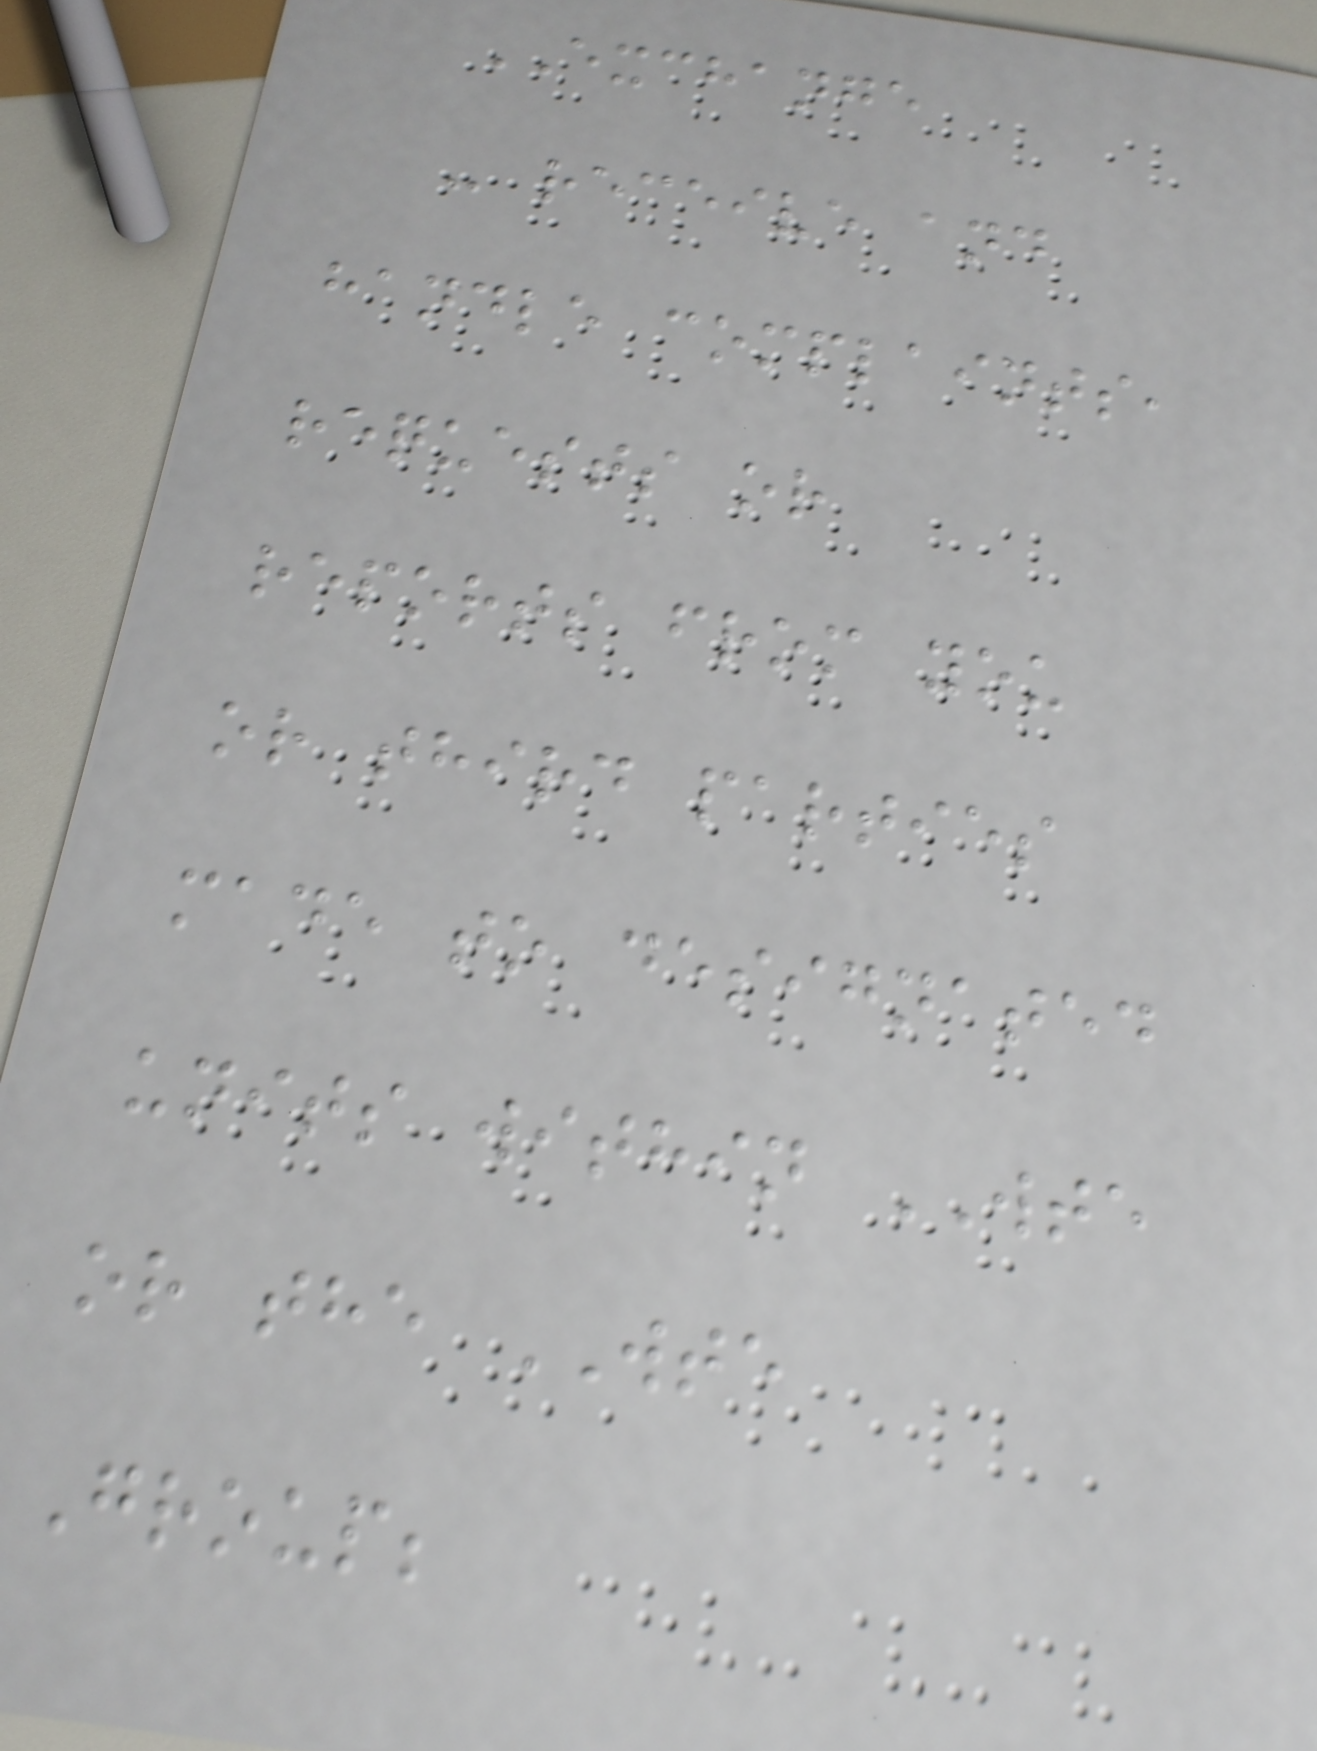EXCHANGE
- receive and
handle complaints,
requests or
reports from you
or third parties
made to designated
units within WTE
or the WTE
Group;
